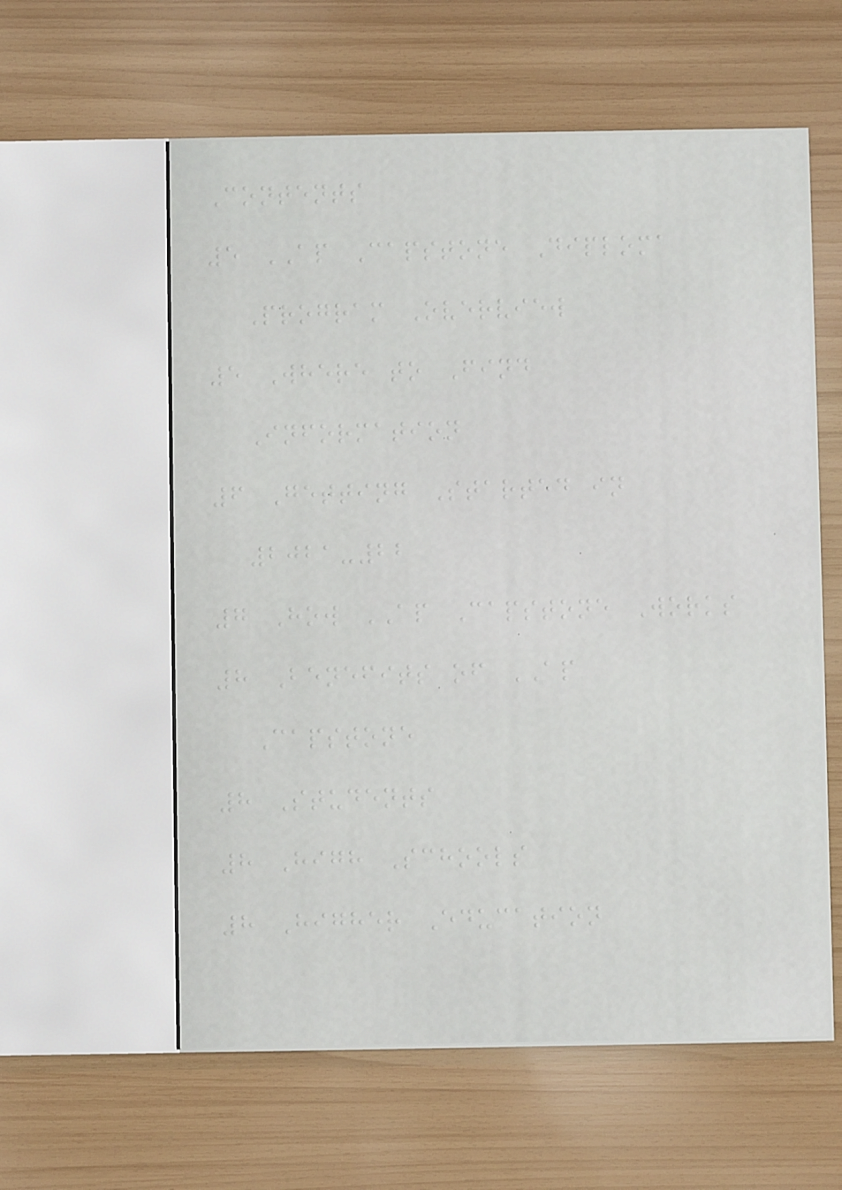Contents
5 AP Capstone Diploma
Program Overview
5 Where to Find
Information
6 Getting Started in
2021-22
7 How AP Capstone Works
8 Benefits of AP
Capstone
8 Students
8 High Schools
8 Higher Education
